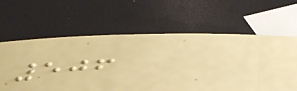506
